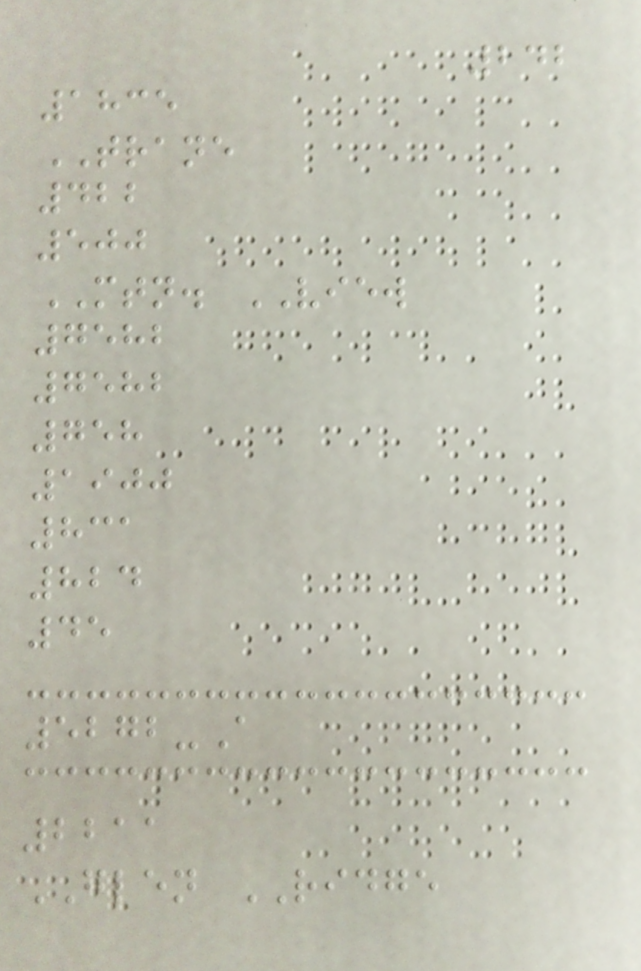242
1835
TRANE
422
500
MTN. VIEW
7582
7582
758
1900
831
824
45
5272-A
2211
GLEN RIDGE
